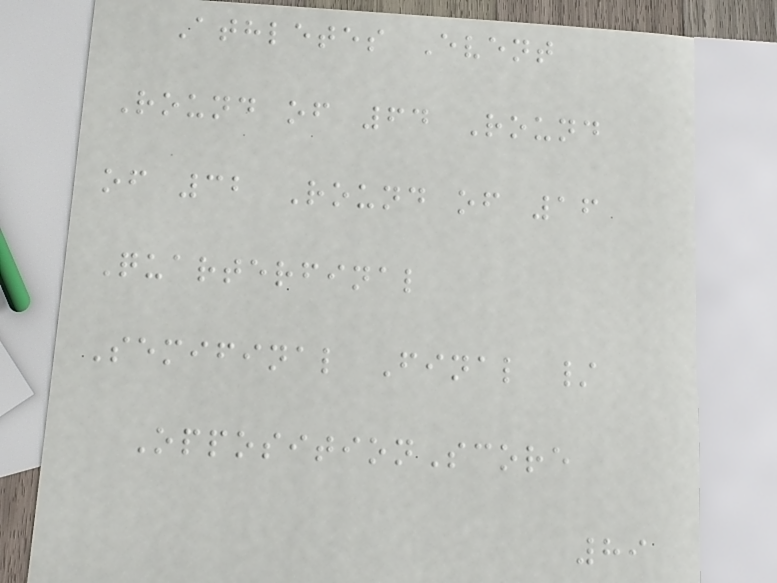Athletes Event
Round of 64 Round
of 32 Round of 16
Quarterfinal
Semifinal Final /
OppositionScore
89
